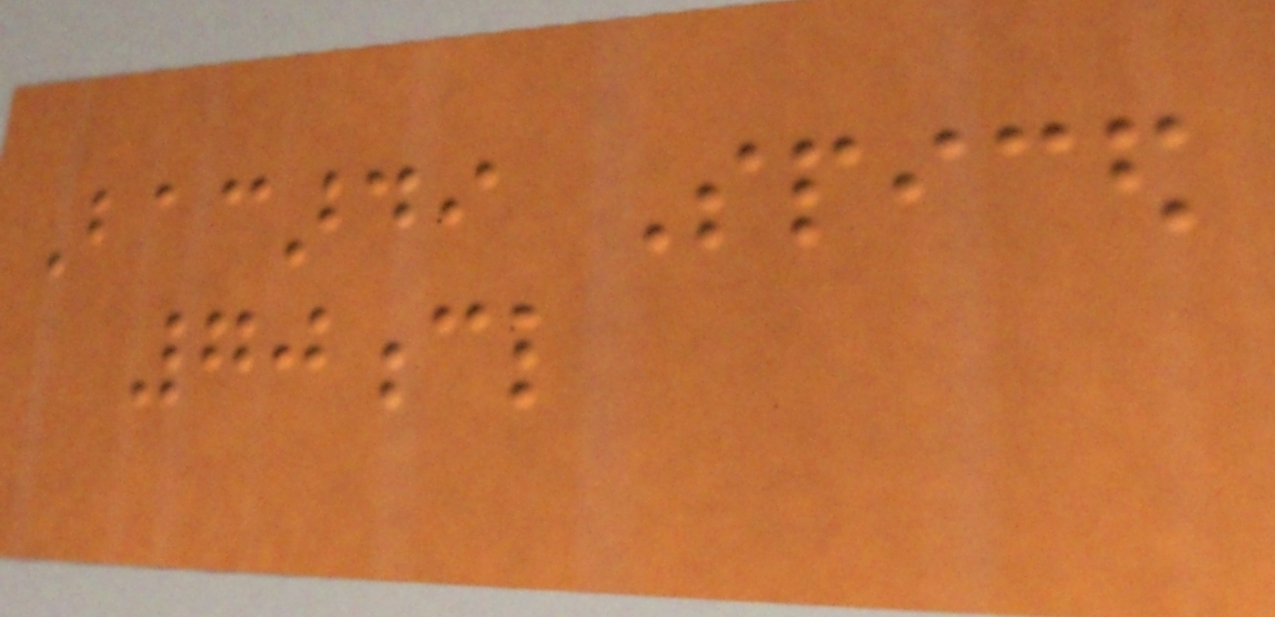Bacardi Spiced
70cl
